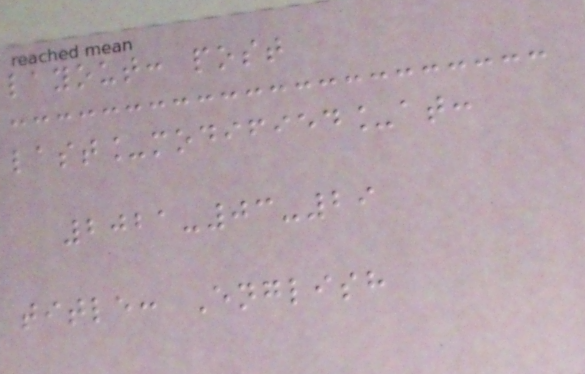layout: post
last_modified_at:
2021-03-29
title: English
